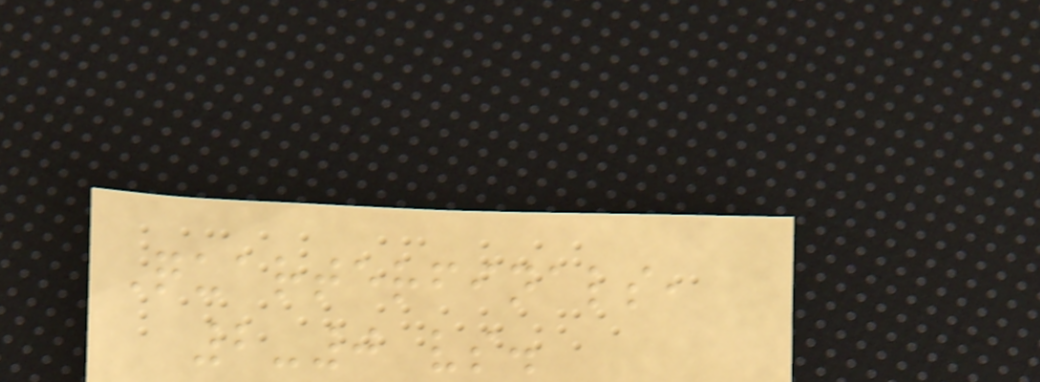Quarterfinals,
2-0 vs.
